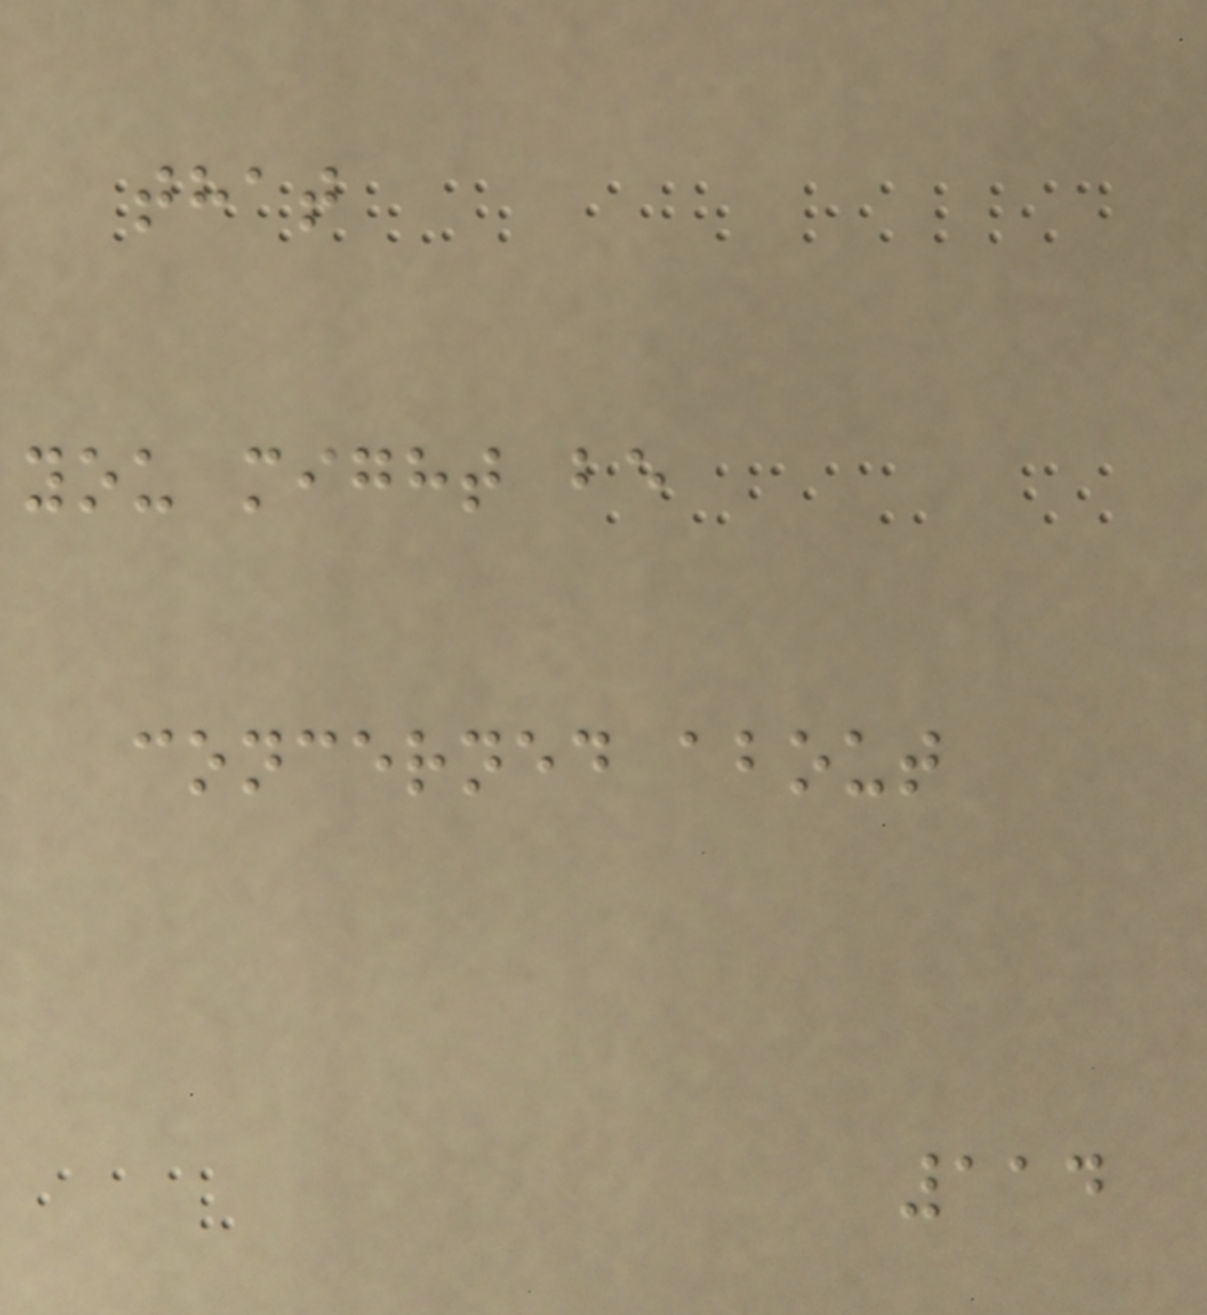that
you might be
concerned about
114
